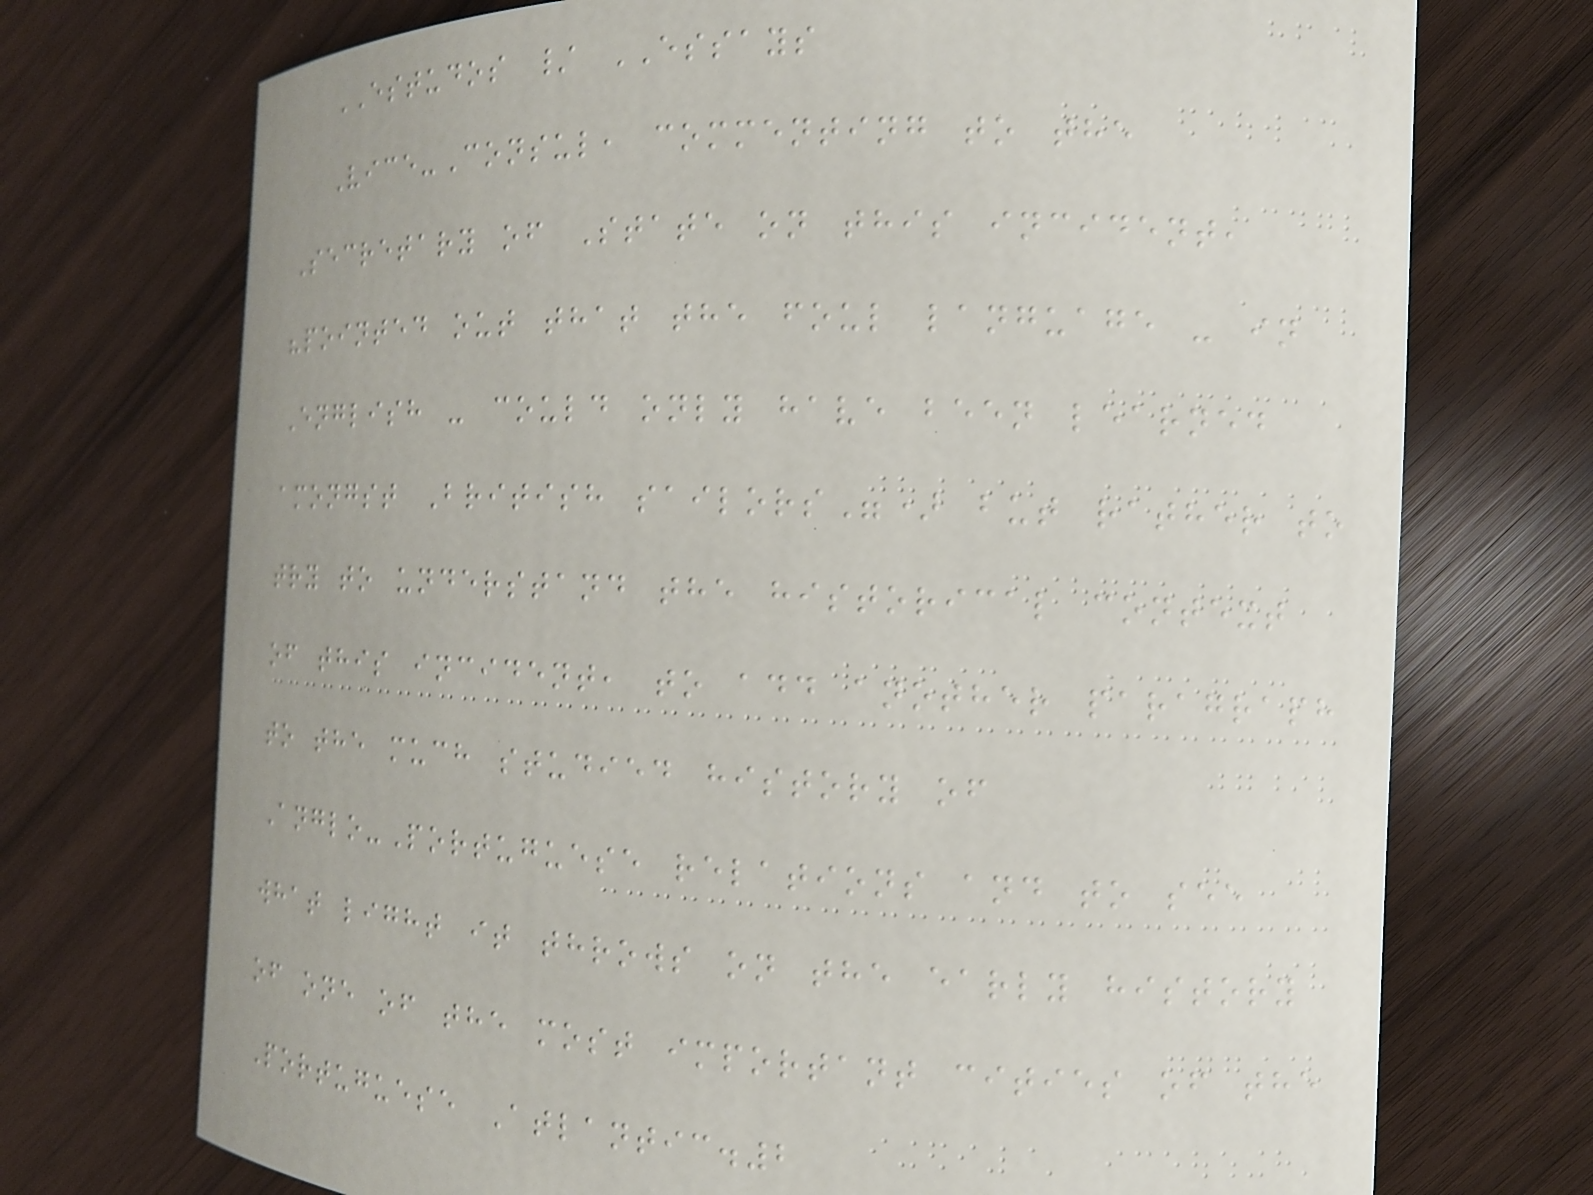ESTUDOS / ESSAYS
Vice-Consul, commenting to the
Secretary of State on this incident,
"pointed out that the foul language - in
English - could only have been learned
amongst British sailors") but rather to
try to understand the historical context
of this incident, to add another paragraph
to the much studied history of
Anglo-Portuguese relations and to see
what light it throws on the early history
of one of the most important cities of the
Portuguese Atlantic.2
